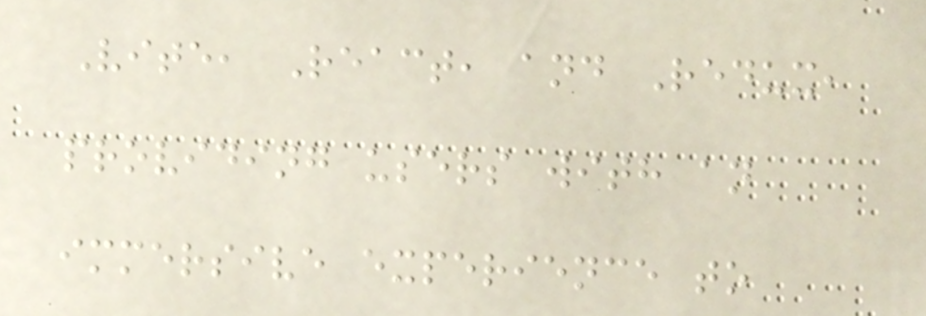Vite, React, and Redux,
providing users with an
immersive experience to
